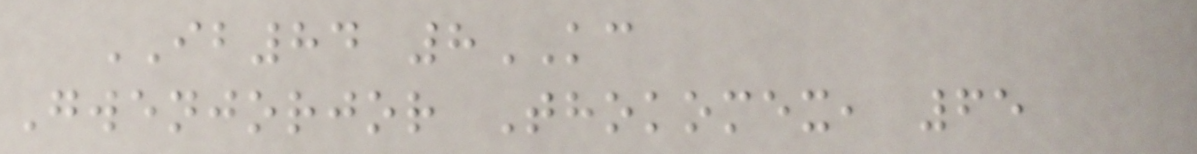IB84 8KC
Gwenjorjor Thokomex, 65
